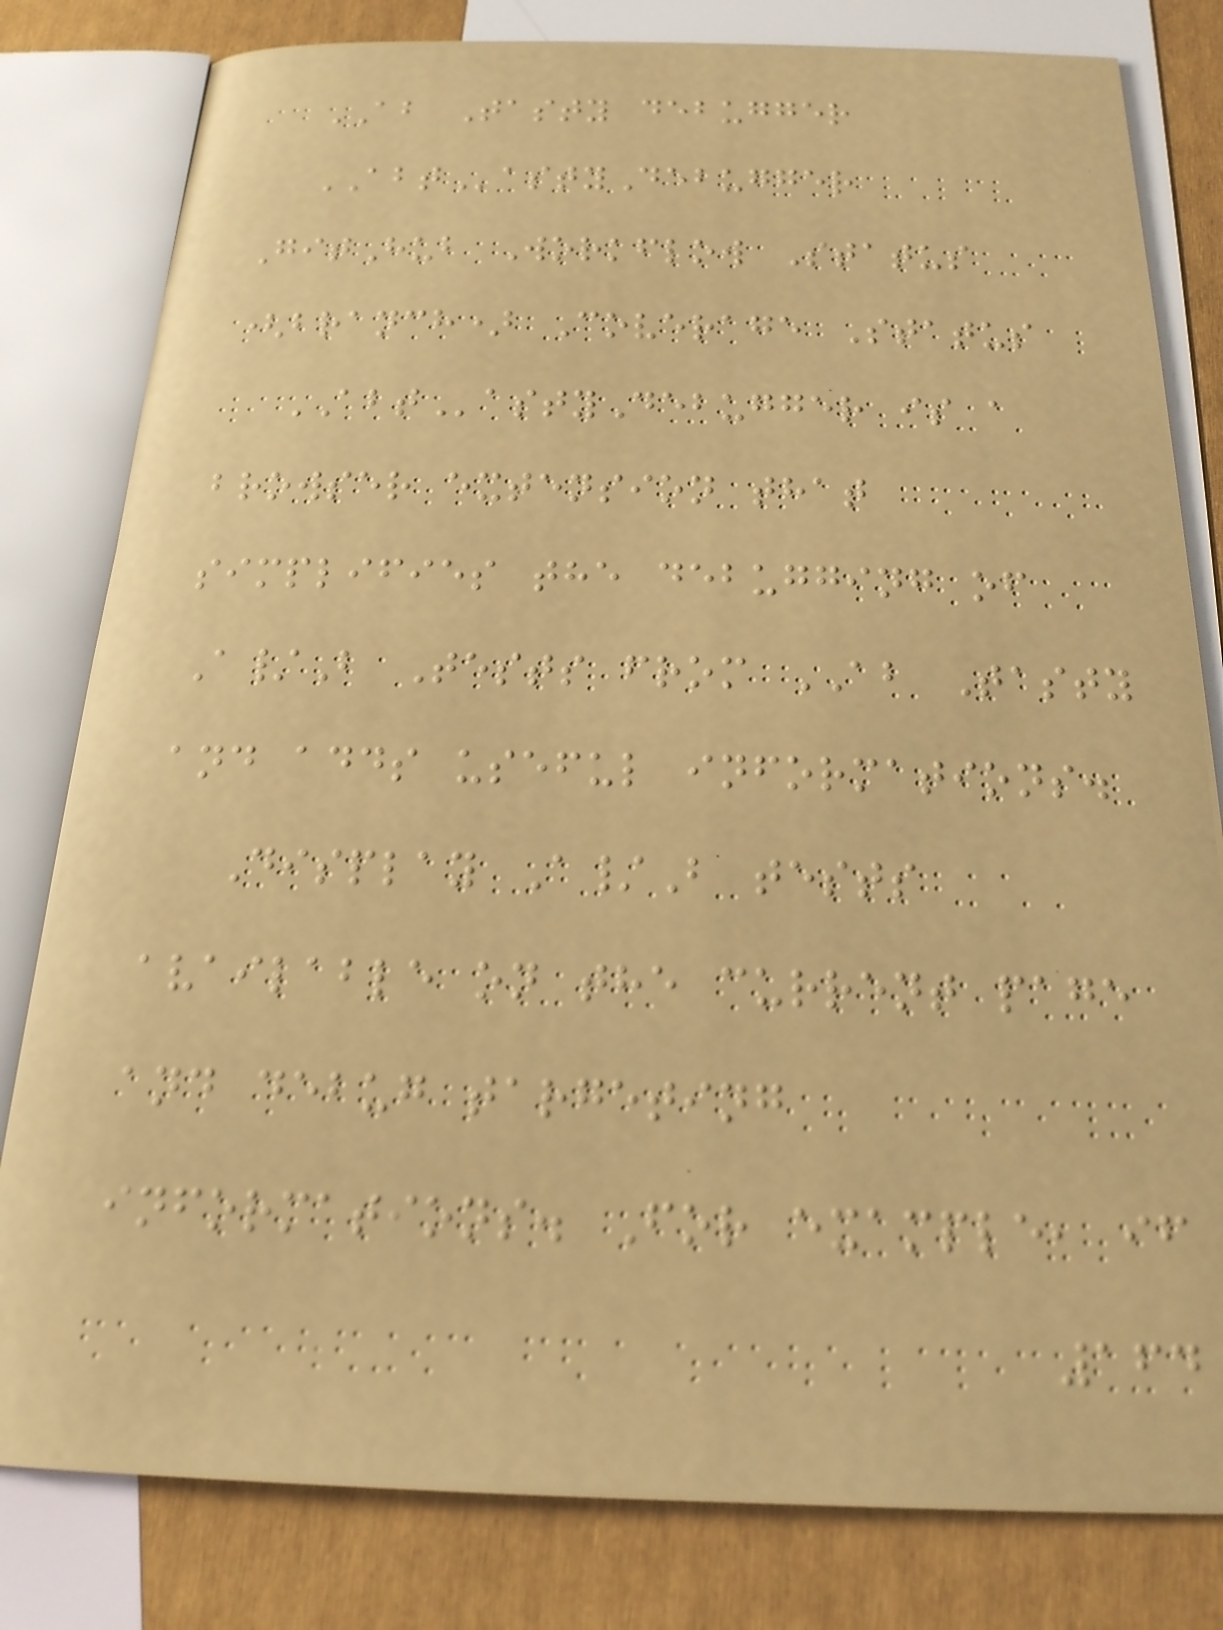AB Tasty debugger
ABTastyDebugger
GitHub Workflow Status
(branch) Coverage Status
ABTastyDebugger is a
browser extension that
simplifies the debugging of
A/B Tests from AB Tasty
and adds useful informations.
Display A/B tests
available on the current page
and debug targeting
informations. For example, if
164
